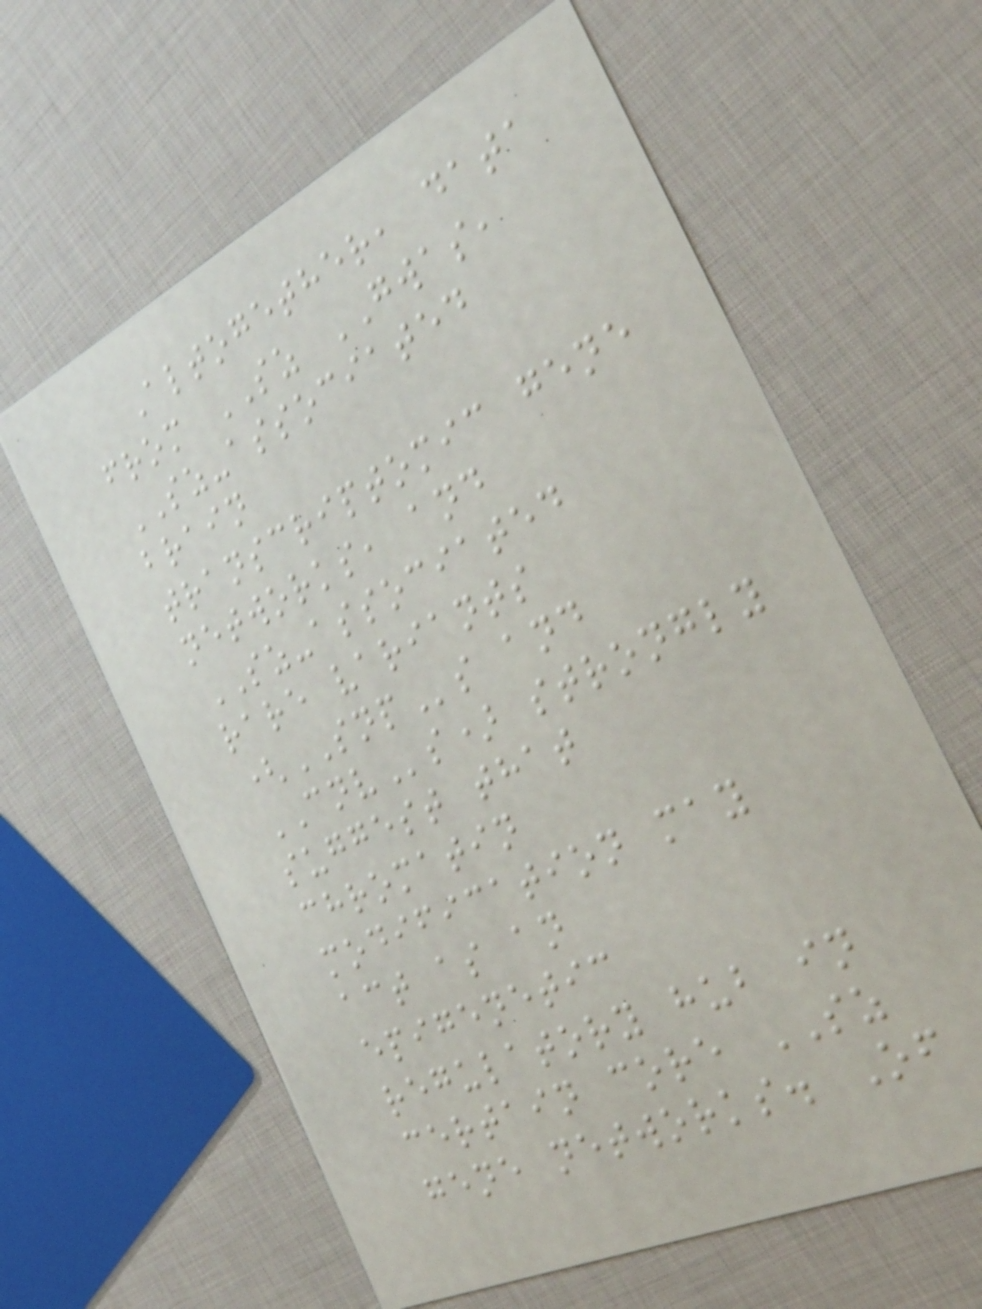Altogether, data
from SZ GWAS,
SZ-associated
brain
transcriptomic gene
networks, and
SZ-associated
rare variants
(SNPs and
CNVs) strongly
suggest that
chromatin
modification may
act as an
epigenetic
regulatory hub in
certain core SZ
gene networks. Of
